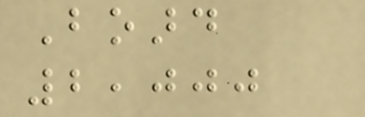Board
2,000
